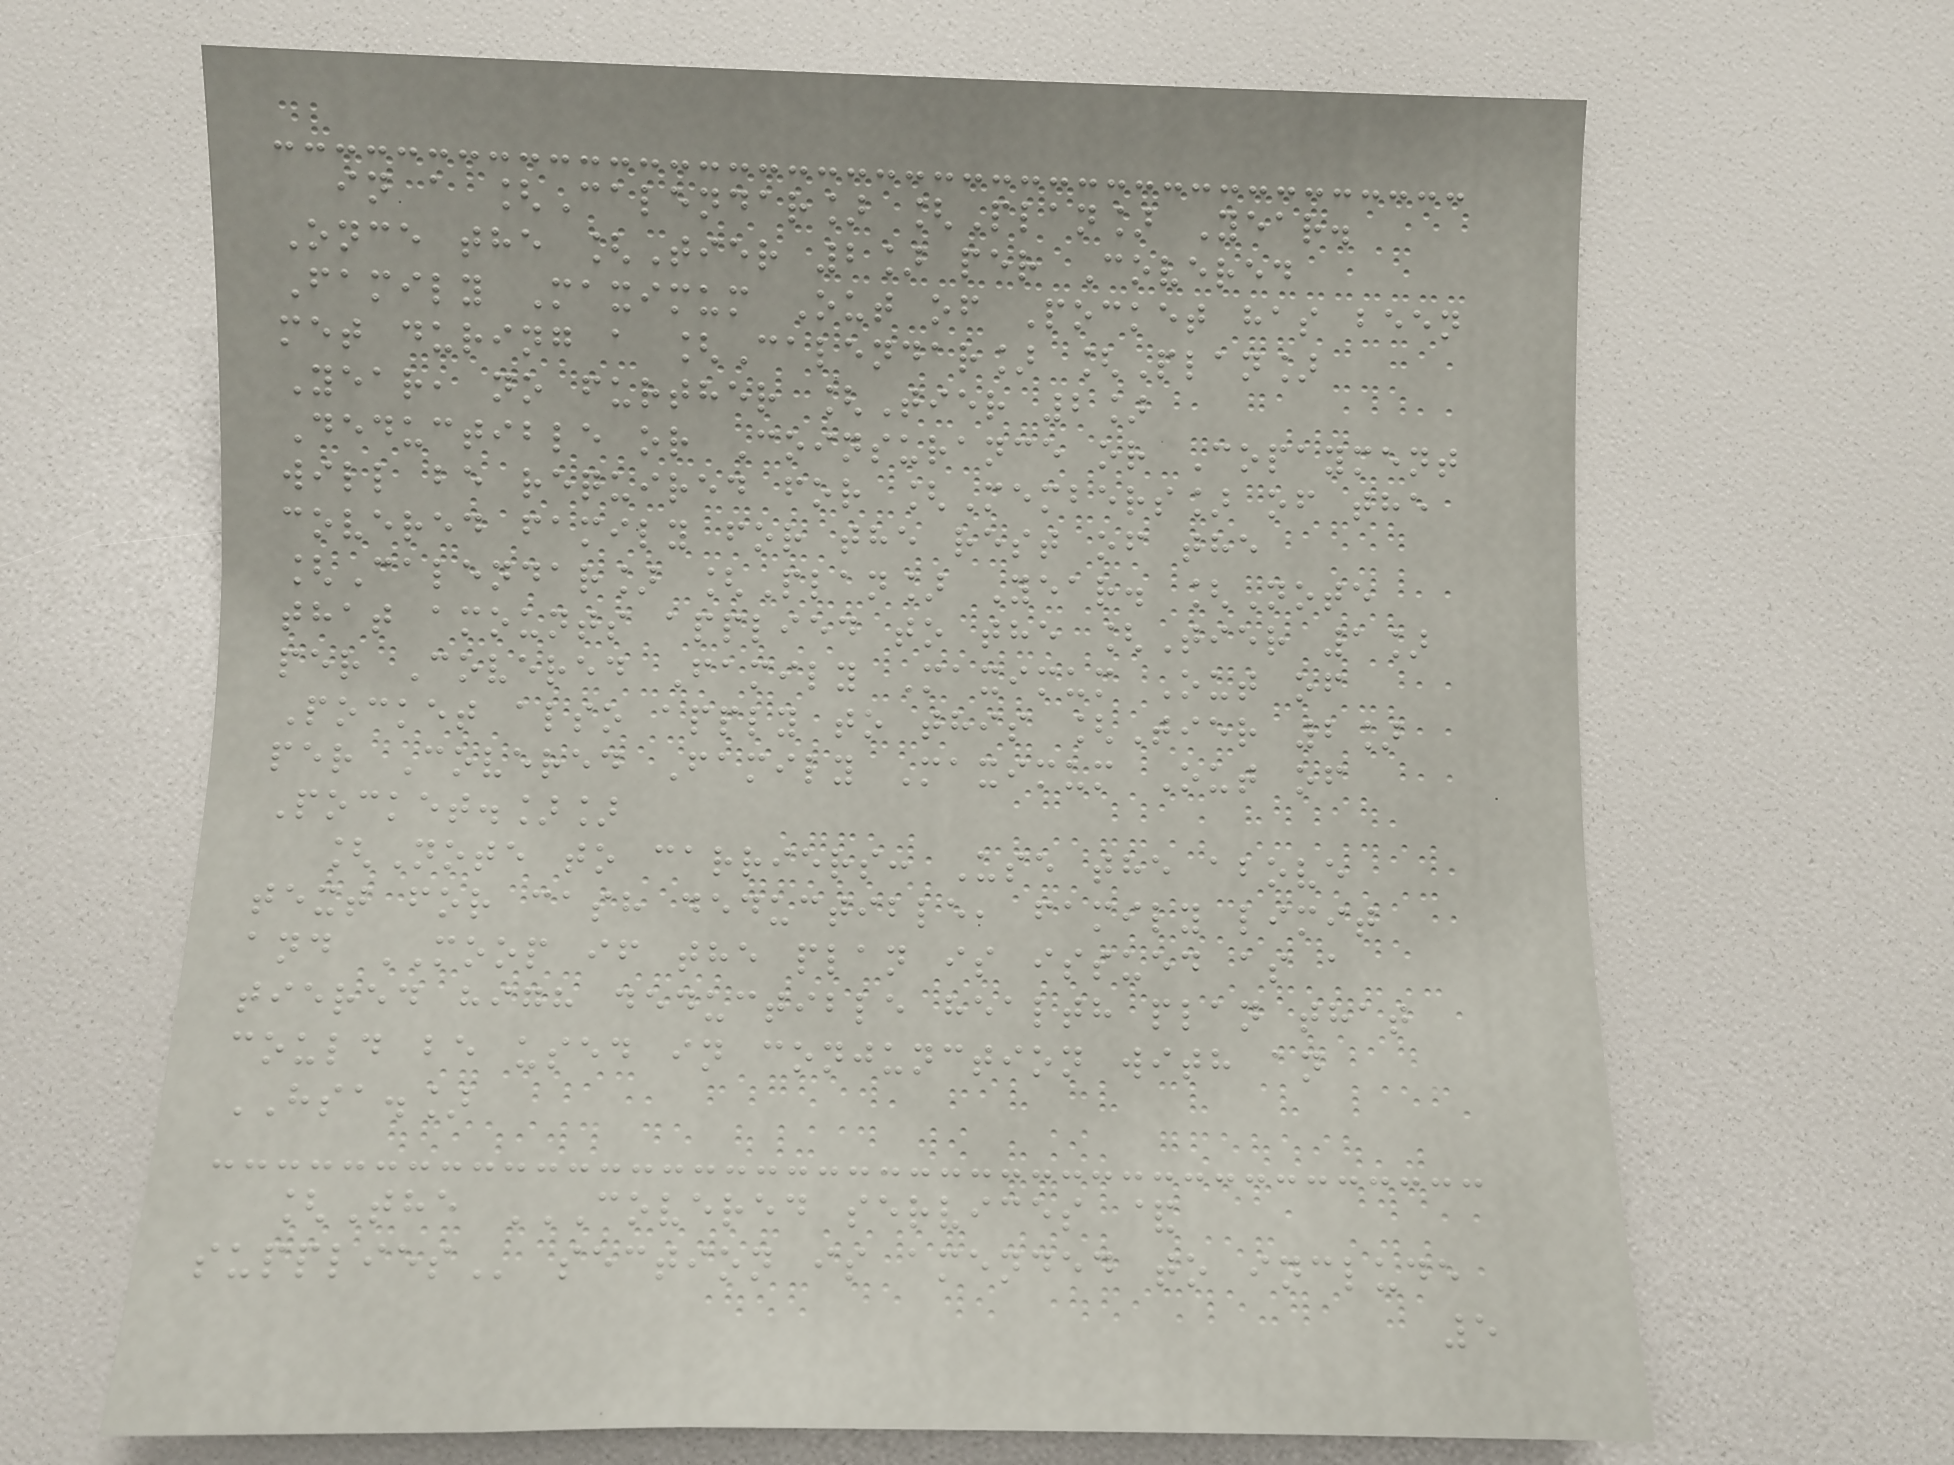in a [Calendar] [Plan] Year.
Once the [Tier 2] per Covered
Family Maximum Out of Pocket has been
met during a [Calendar] [Plan]
Year, no further [Tier 2]
Deductible or Coinsurance or Copayment
will be required for [Members] of the
covered family for the rest of the
[Calendar] [Plan] Year. [Note
that amounts applied to the [Tier 1]
per Covered Family Maximum Out of
Pocket also apply to this [Tier 2]
per Covered Family Maximum Out of
Pocket.]]
[Note to carriers: Use the above
text for cash deductible, family limit
and MOOP if the plan is issued as a
tiered high deductible health plan that
could be used in conjunction with an
HSA.]
[The COVERED SERVICES &
SUPPLIES section is amended to include
5
